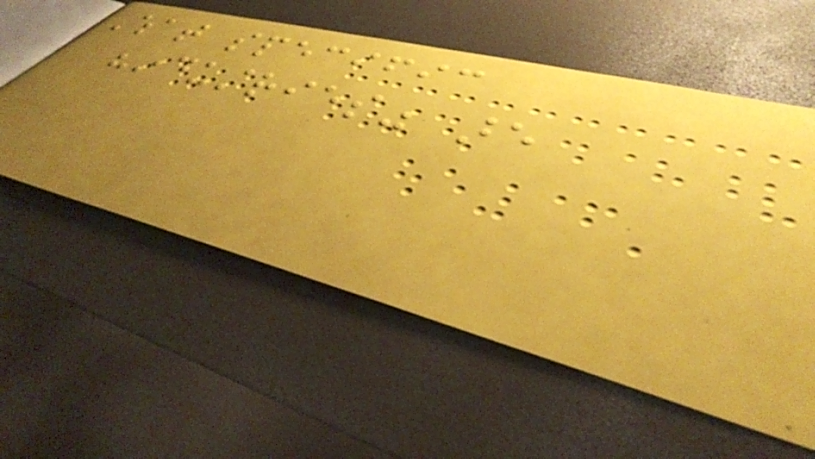What specific
"industries" are
